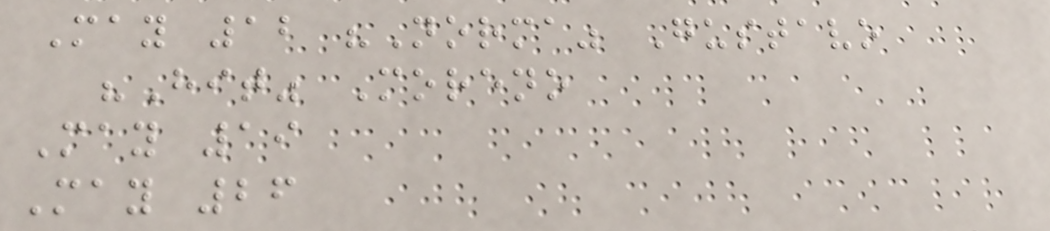May 12 "Norma" Gustavo
"Hit" Moreno
May 19
May 26
